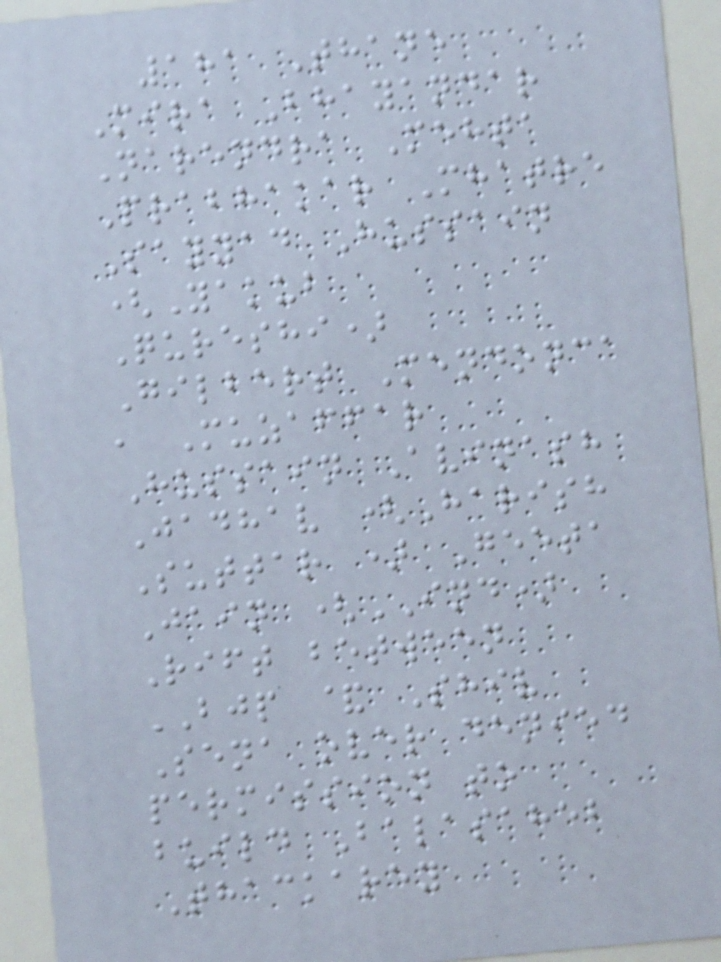181 Thane
Mira Bhayandar
Narendra Mehta
Prabhakar Mhatre
Sayyad Hussain
(Yakub
Qureshi)
Gilbert Mendonca
, Muzaffar
Hussain Avinash
Jadhav (Harish
Suttar ) Geeta
Jain (IND)
Rift between
BJP & Shiv
Sena over denied
permission to
build Balasaheb
Thackarey
